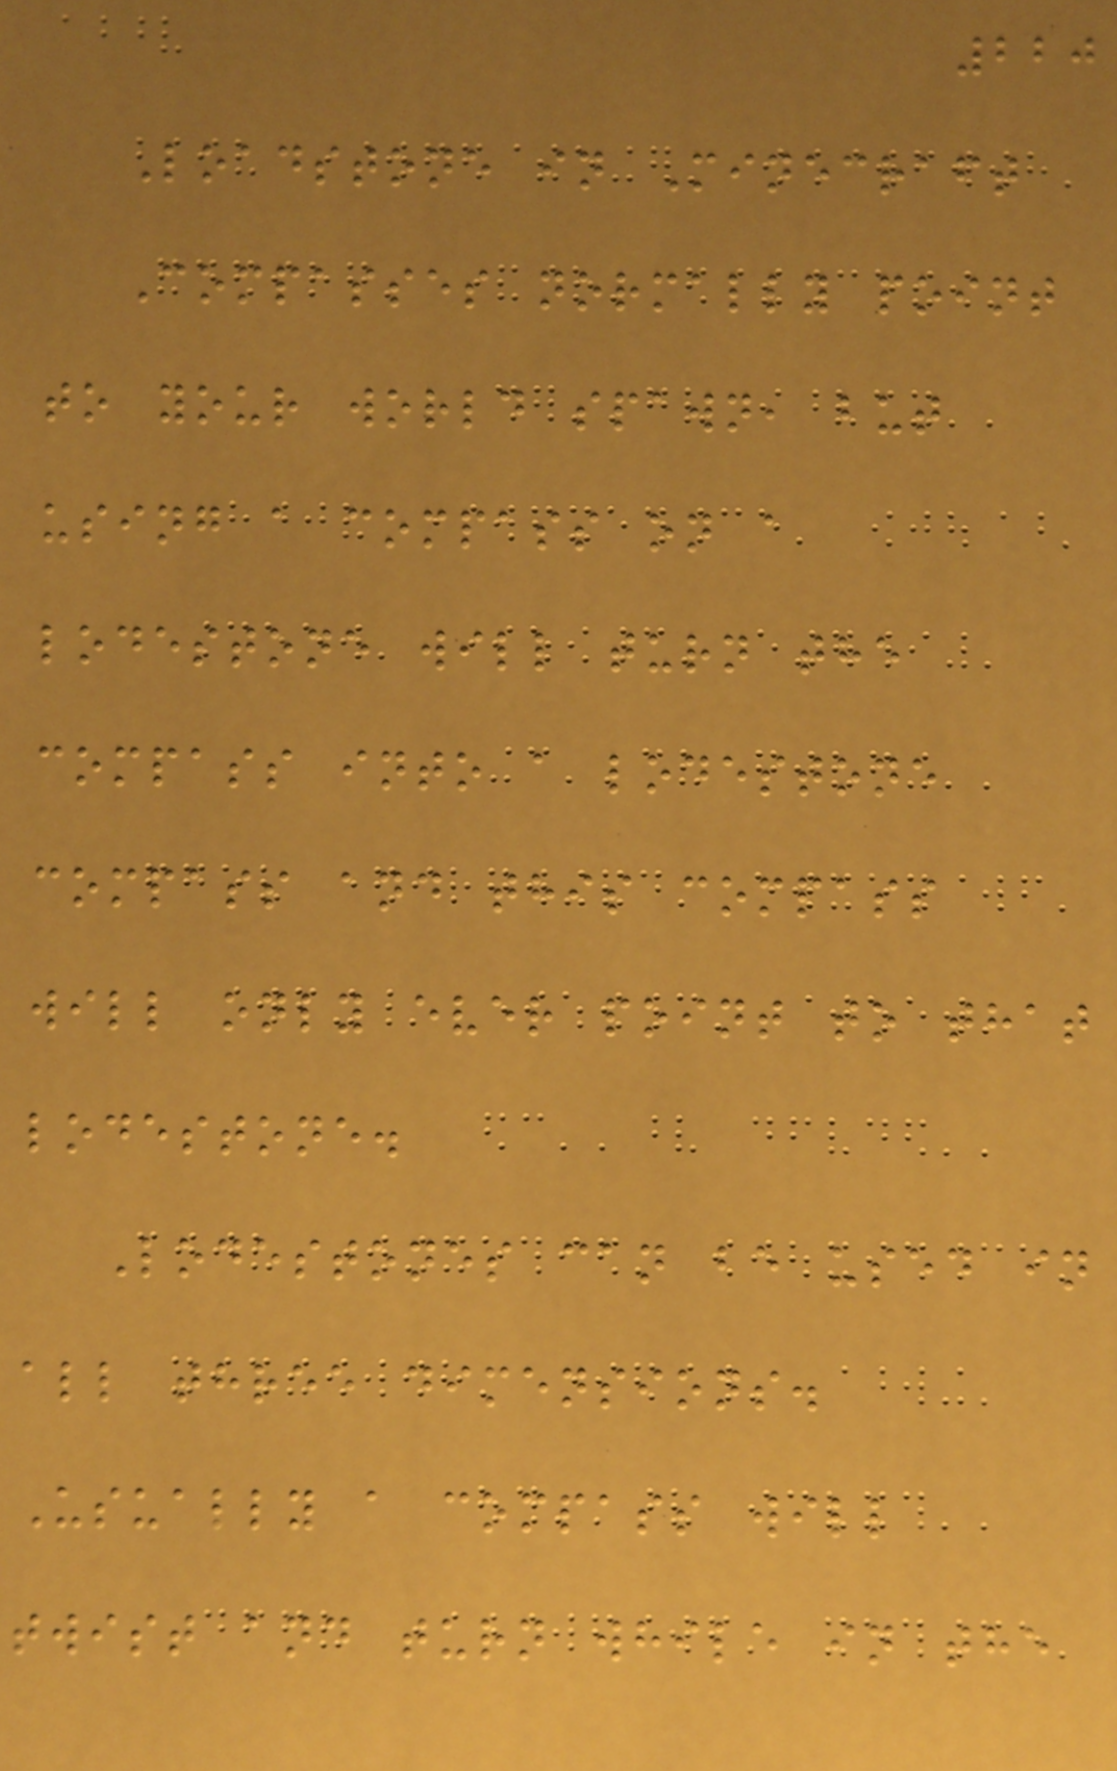220
Loadstone in Minecraft
Compasses normally point
to your world spawn, but
using a compass on a
lodestone will turn the
compass into a lodestone
compass and this compass
will only ever point to that
lodestone.
Lodestones can be used in
all three dimensions.
Usually a compass will
twist and turn while in the
